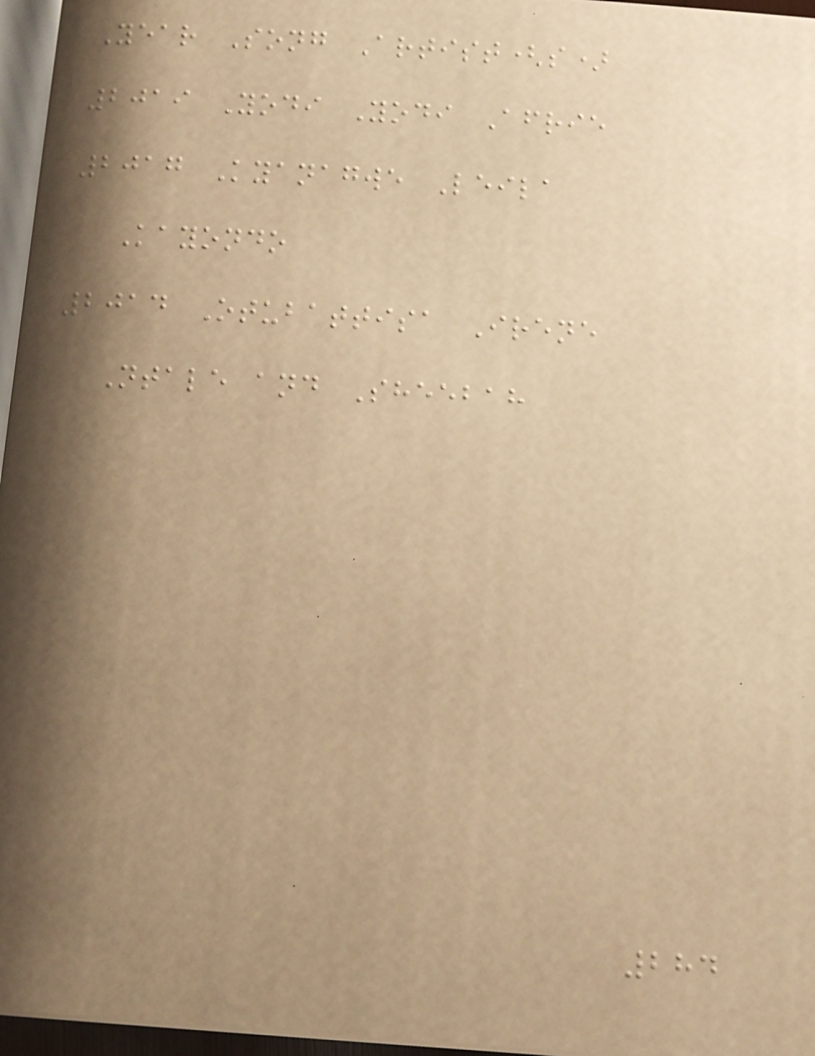Year Song Artist(s)
2019 Yodi Yodi Afrie
2017 Kyanagwe Leila
Kayondo
2014 Otubattisa Irene
Ntale and Sheebah
284
